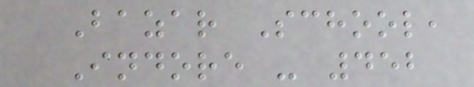Bazar School,
Indore - 452
